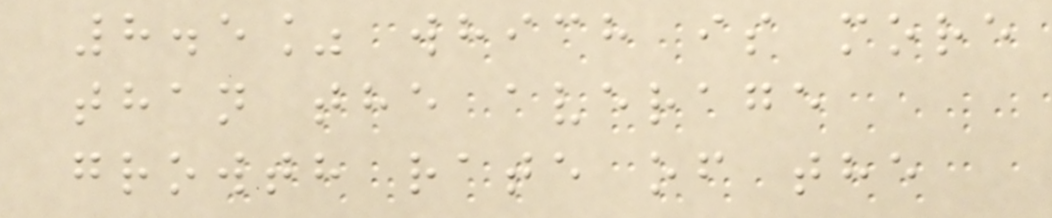8.5% which is more
than the average
growth rate of the
